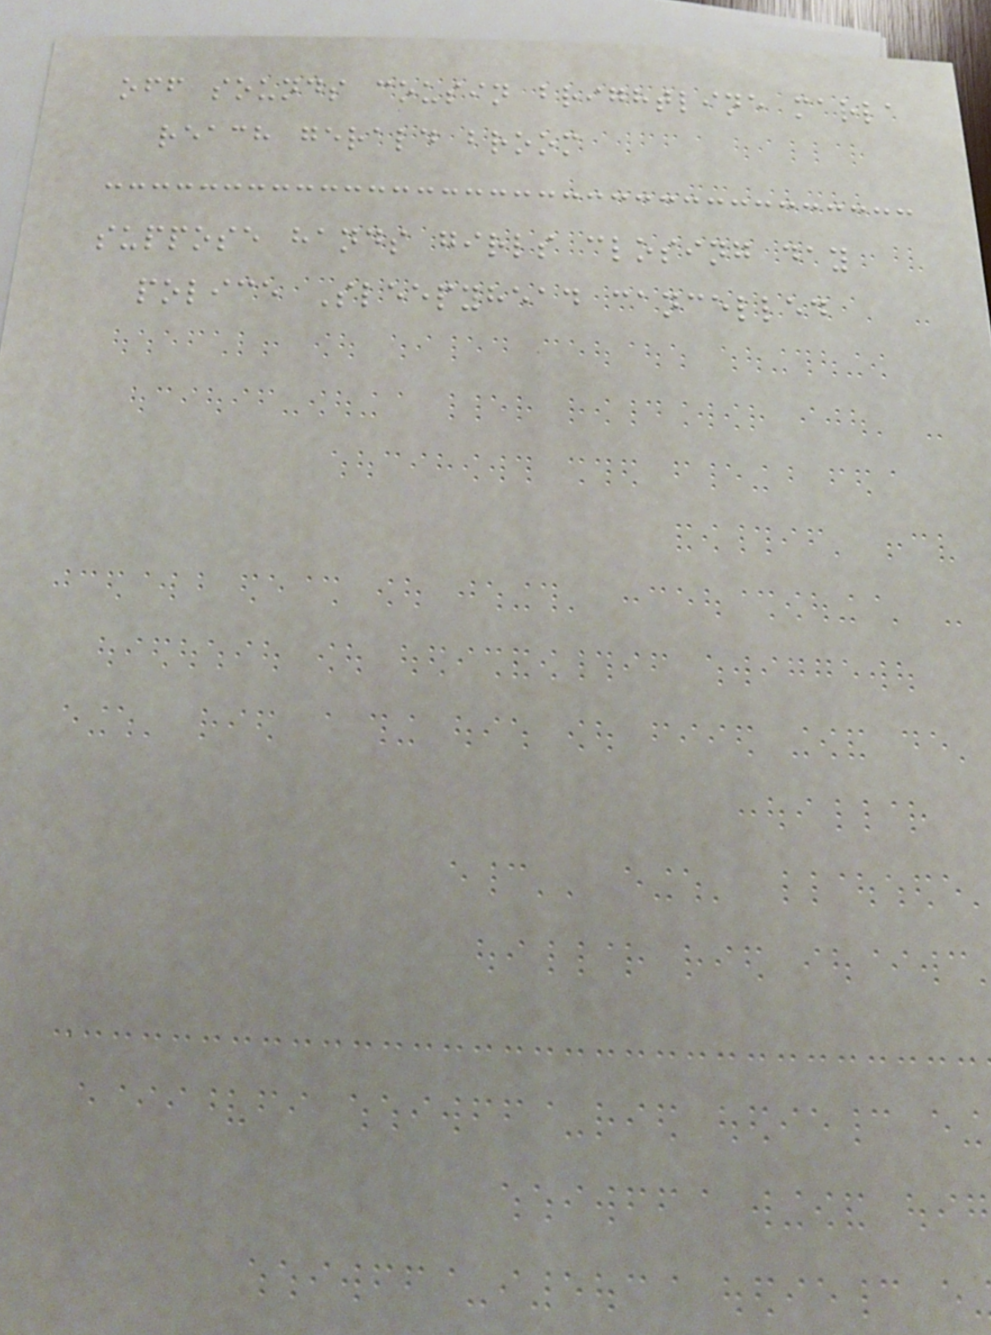off sounds cousin brightline marla
reach gerald broom
suppose hands girls closing day
police Sleepyhead cancelled
